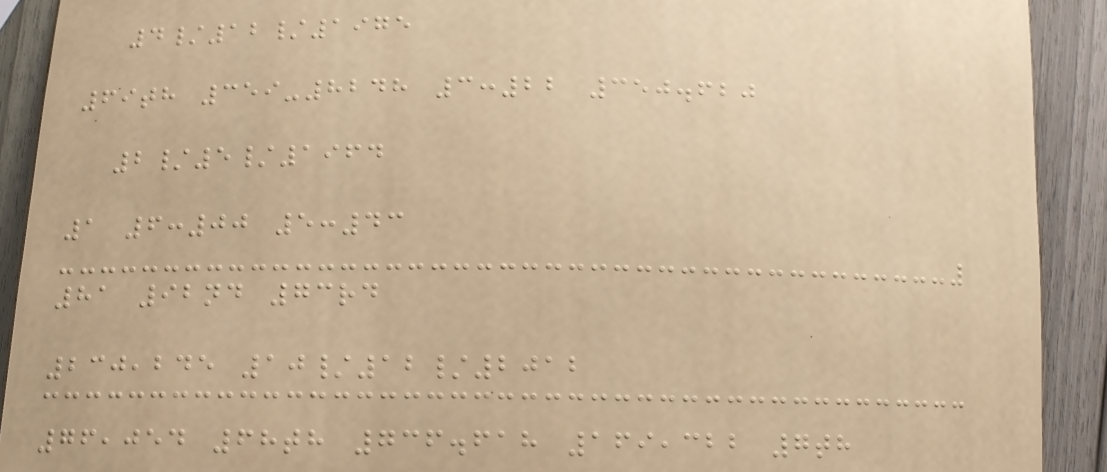4/12/1975
69th 359-8248 3:22 350.620
2/5/1964
1 6:00 5:43
81 92nd 73rd
230,245 10/12/2012
76,054 68th 736.618 169,322 7th
